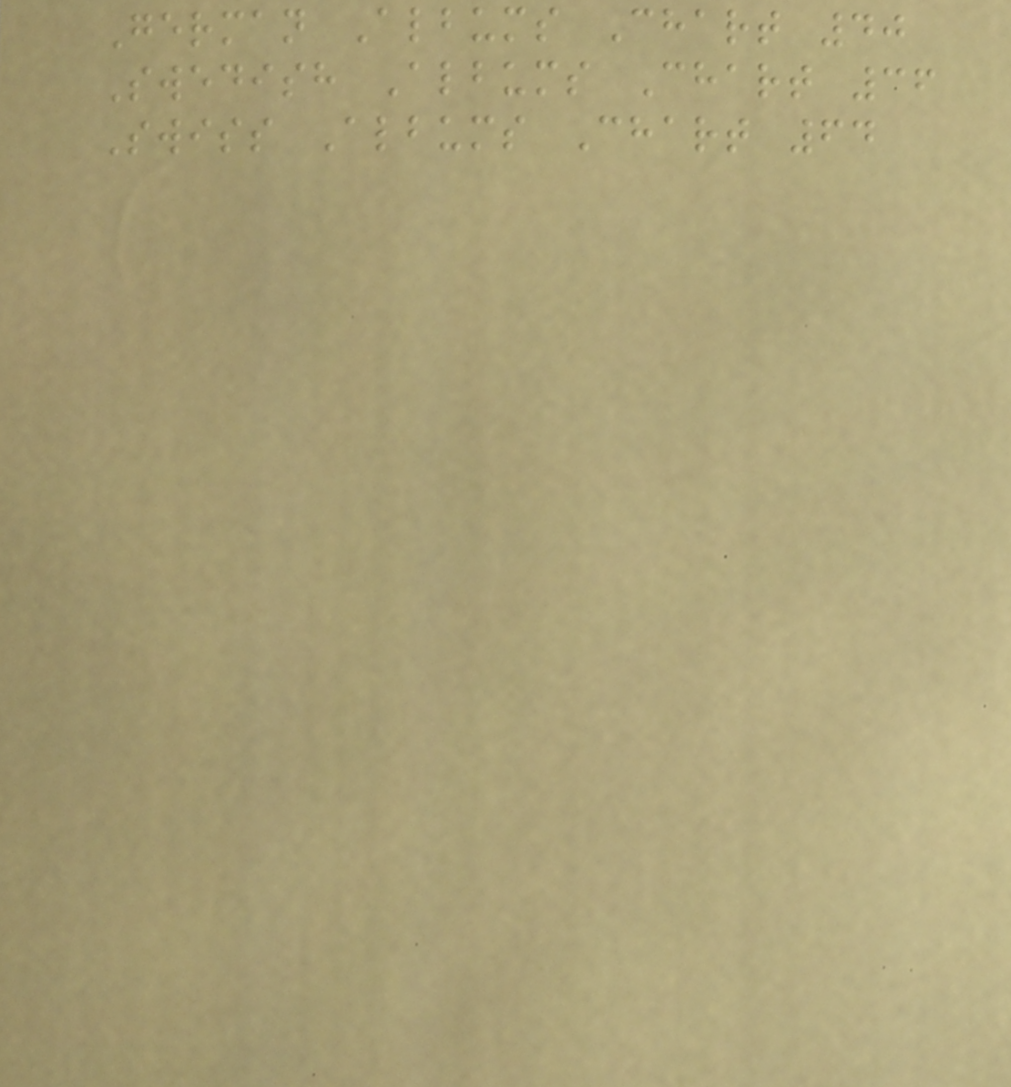German Albums Chart 40
Swedish Albums Chart 36
Swiss Albums Chart 64
